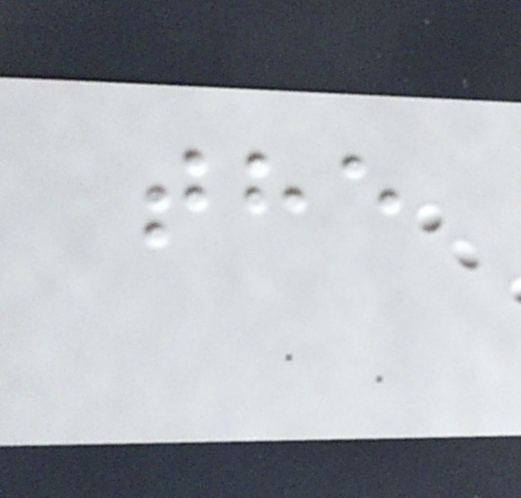the
